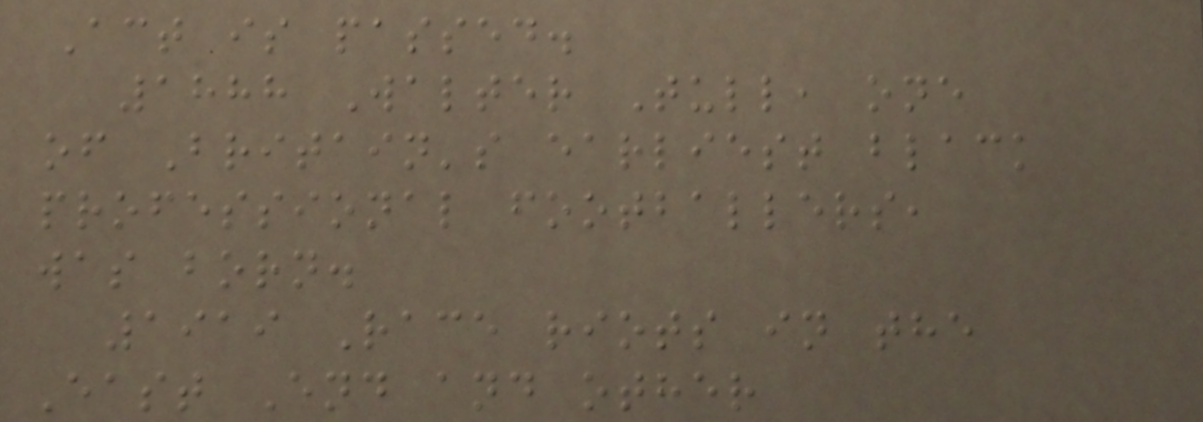Act is passed.
1888 Walter Tull, one
of Britain's earliest black
professional footballers,
was born.
1919 Race riots in the
East End and other
